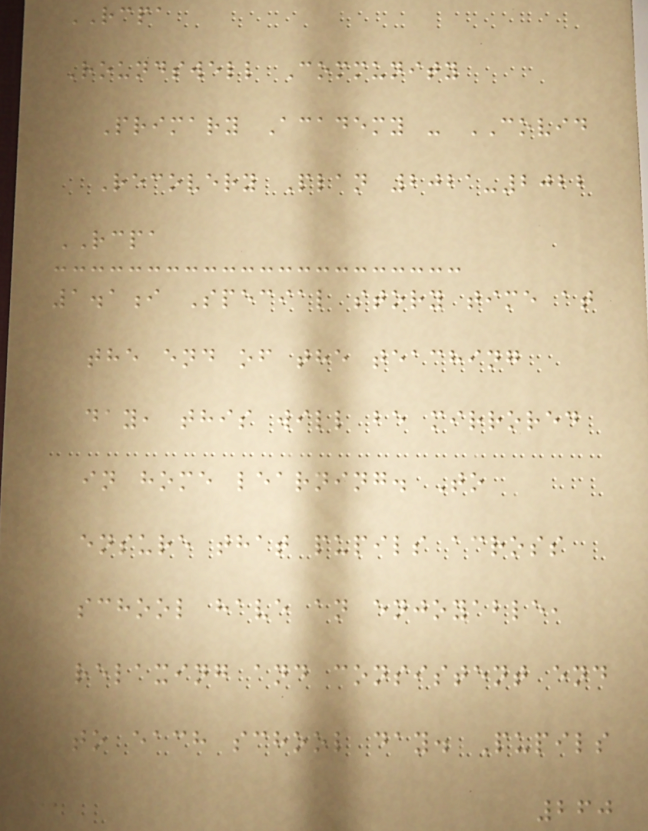RCPA
Roundswell Community
Primary Academy - COVID
Recovery Plan 2021-2022
RCPA
1.1i Special story time at
the end of the teaching
day, this will be mirrored
in home learning. To
ensure that pupils across
school have an enjoyable,
relaxing and consistent end
to each school day. Pupils
260
